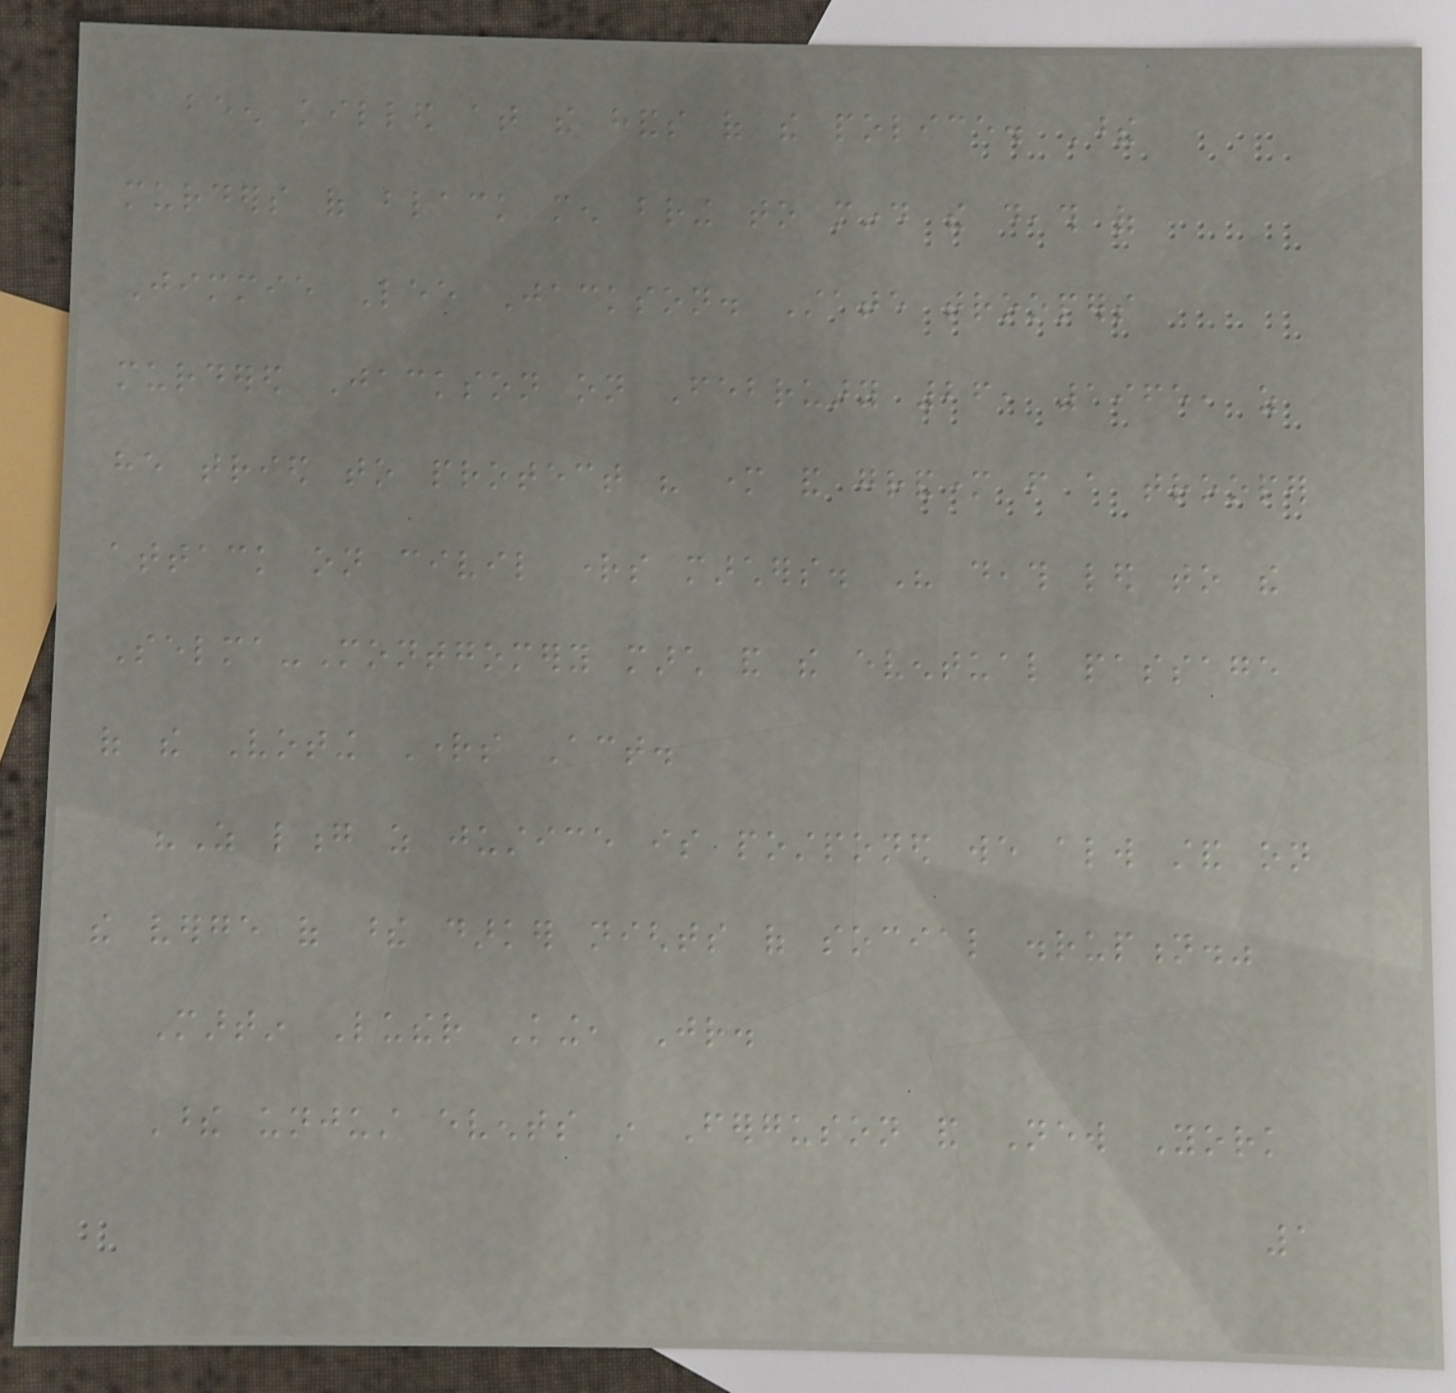been killed at the hands of the police. These
murders of black men bring to mind the death of
Jimmie Lee Jackson. State troopers
murdered Jackson on February 26, 1965, as
he tried to protect his mother and grandmother from a trooper
attack on civil rights marchers. His death led to the
Selma-Montgomery march and the eventual passage
of the Voting Rights Act.
"As long as justice is postponed we always stand on
the verge of these darker nights of social disruption."
Martin Luther King, Jr.
These unjust events in Ferguson and New York
1
